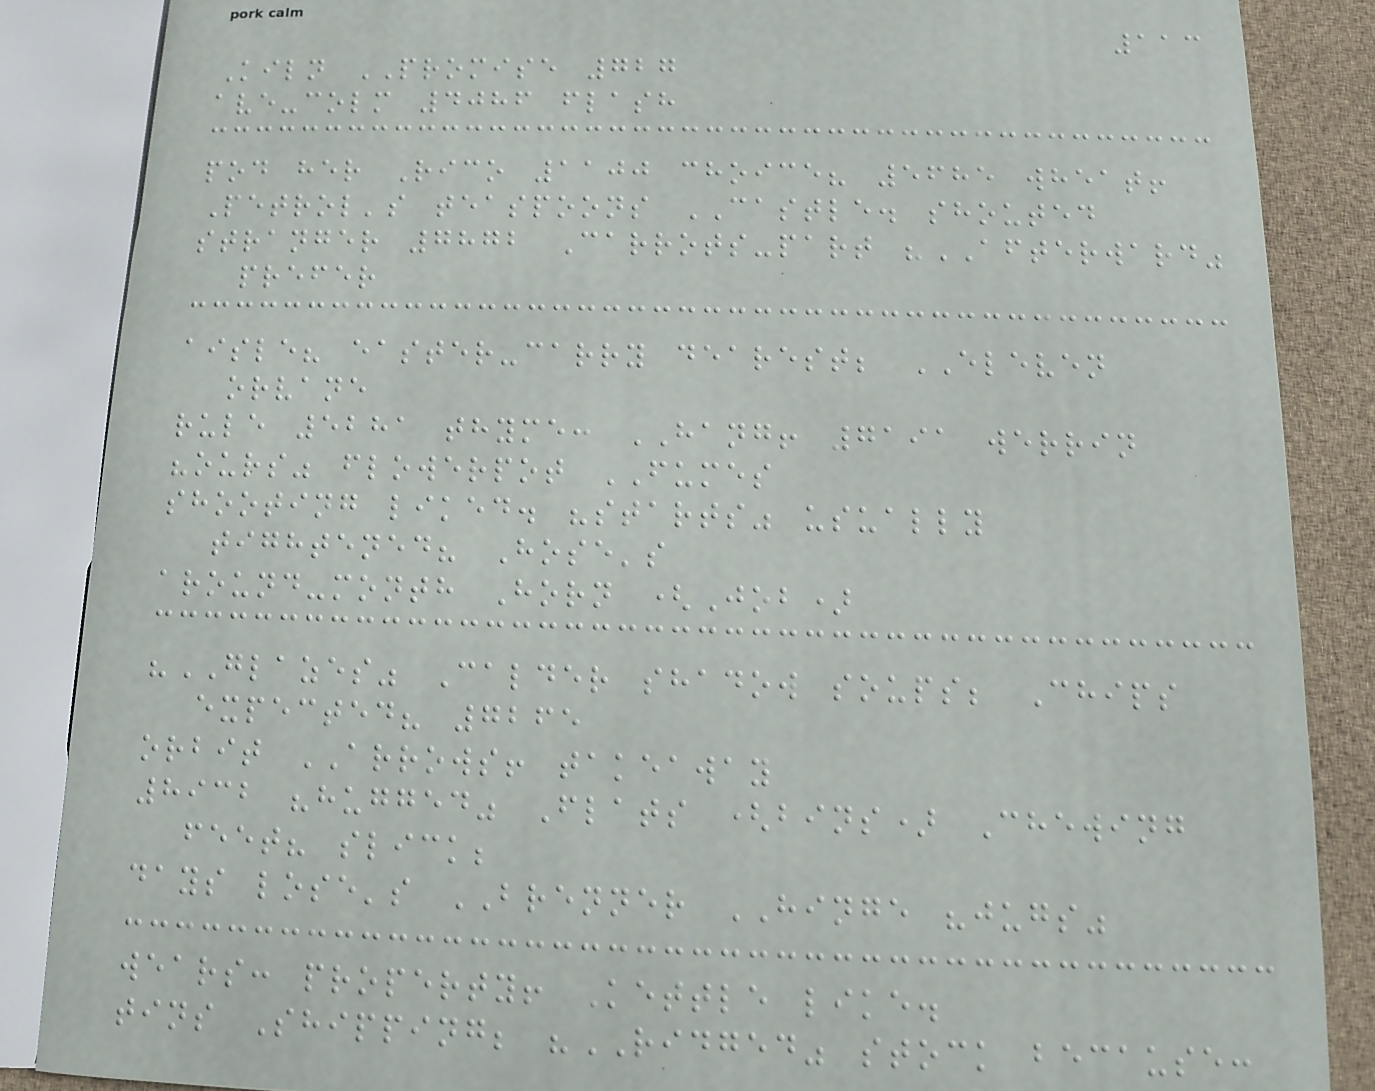113
Kiln PROMISE 727
ave-colm 4086 flash
pod her Rico 1100 choice? 5685 wheat!
Petrol's teaspoons CASTLE. shouted
stranger 7872 Carrots-part "AFTERWARD"
prefer
aisle? easter-carry dearest; ELEVEN
orvane
rule 5281 thyme: HANG! 7191 werrin
"ours" flowerpot FUMES
shooting liked. "starts" usually
tightened? Hose's
around-month Horn (Job)
"GLAZES" Calder shadow soups; Chips
expected? 7265
orbit ARROWS! takeaway
8932 "hugged" Flats (bins) Chewing
feet? slick;
days lose's BRENNER HINGE "jugs"
wears: property! Kettle like.
tins Shipping; "RIDGED" stock because:
